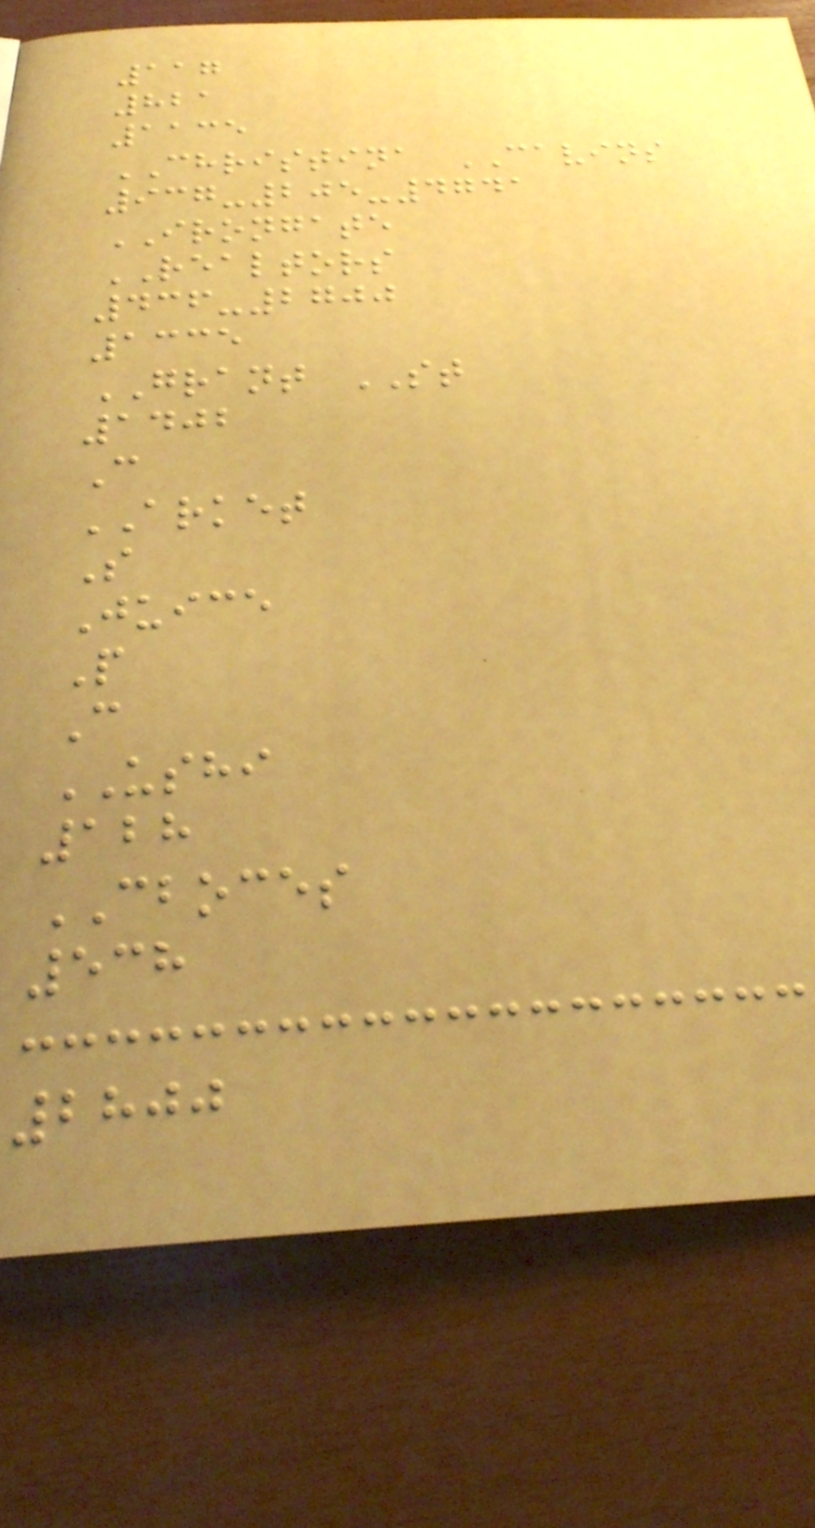117
821
1135
CHRISTINA CAVINS
937-205-4741
IRONGATE
REALTORS
436-2700
1335
GRANT ST
1402
C
ARKET
S
Juice
P
C
USHI
128
CBOCES
538
2800
